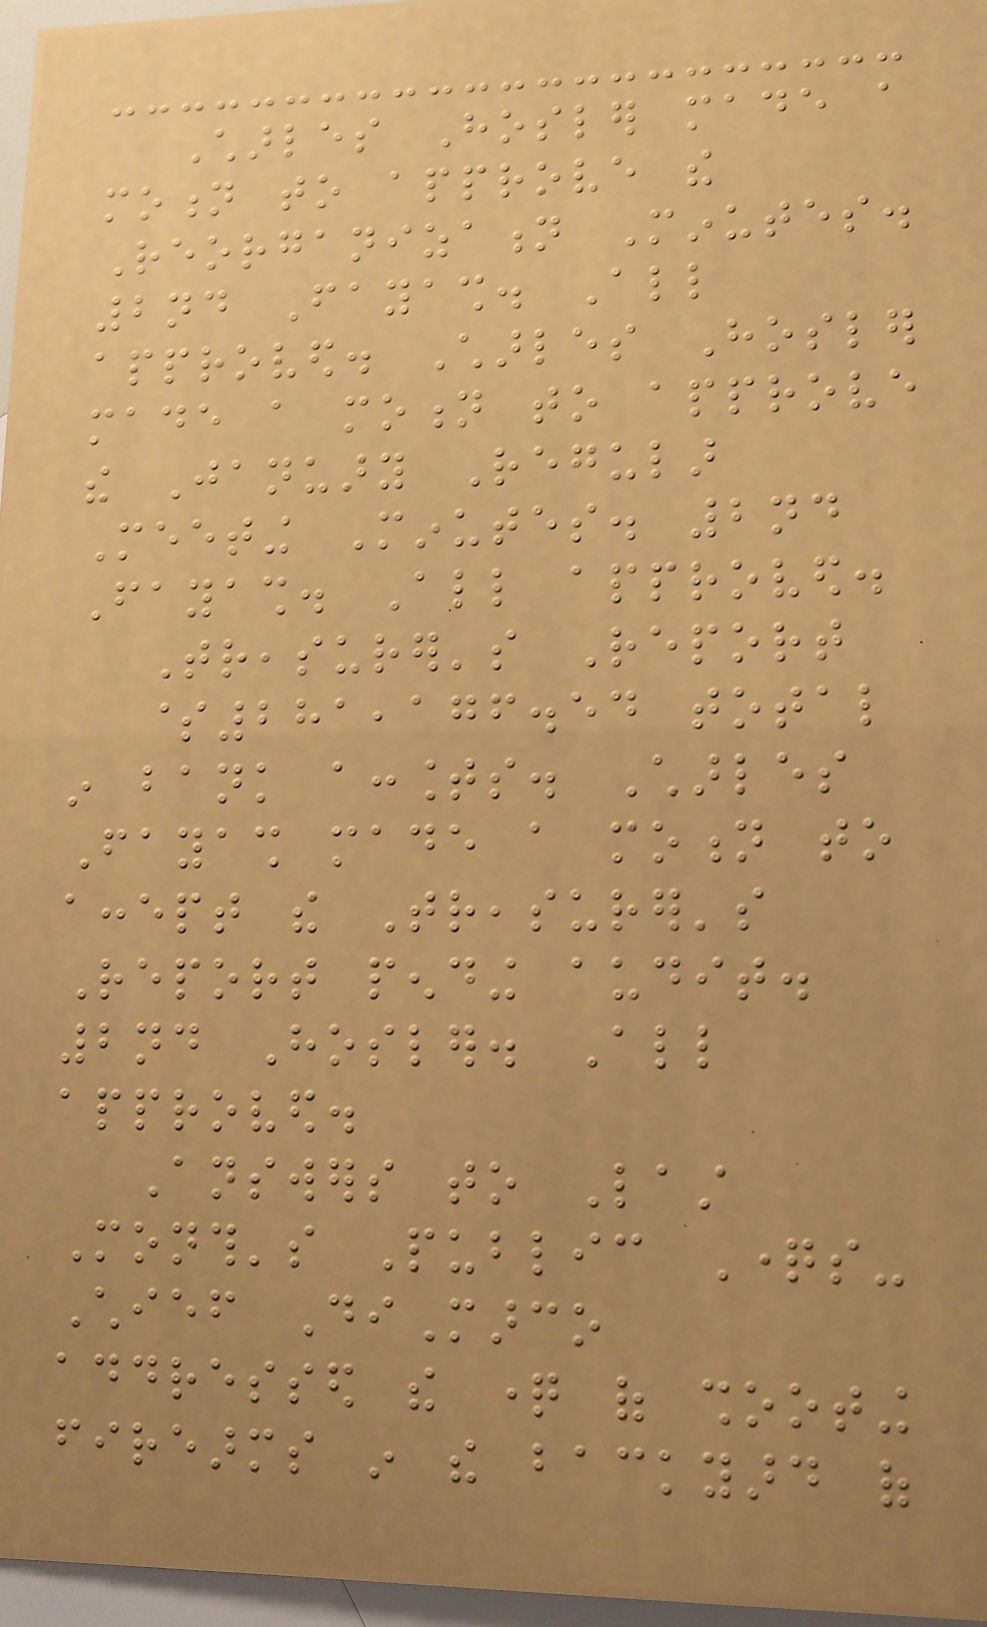Charles Hosler made a
motion to approve the
Reorganization Minutes.
2nd Fayash. All
approved. Charles Hosler
made a motion to approve
the January Regular
Meeting Minutes. 2nd
Fayash. All approved.
Treasurer's Report
$281,176.54 total
in bank accounts. Charles
Fayash made a motion to
accept the Treasurer's
Report pending audit.
2nd Hosler. All
approved.
Answers to Last
Month's Public Questions-
Chief DiMarco
addressed the question of shooting
firearms in the backyard of
